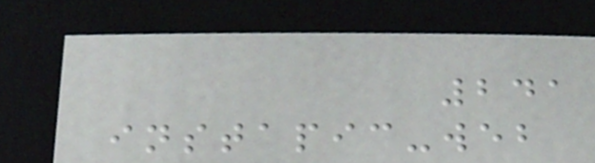241
instapic-web
